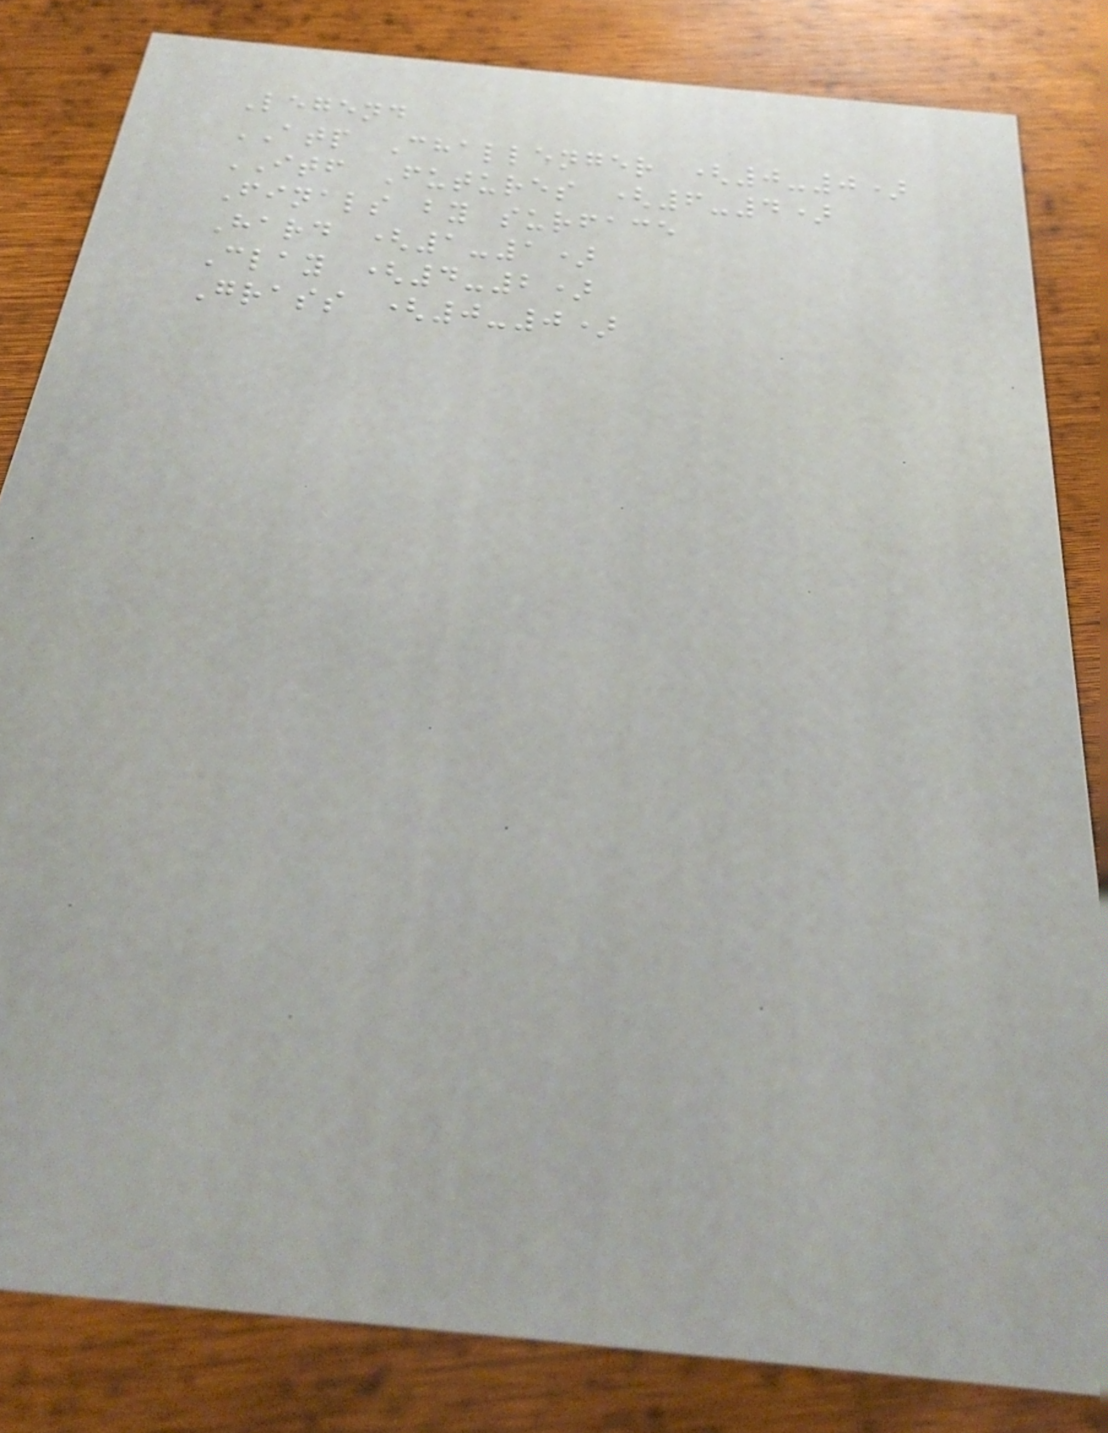Legend
ATP Challenger (0-0)
ITF Futures (6-4)
Finals by surface
Hard (1-1)
Clay (4-2)
Grass (0-0)
